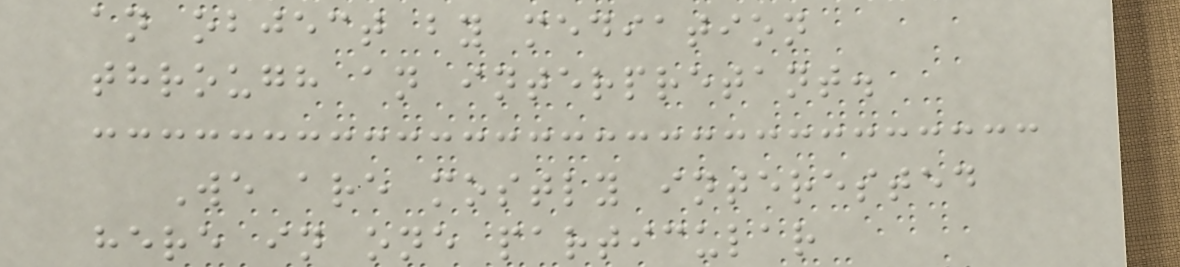an object by mediation
through an interpretant.
We are mostly interested
here in one particular
